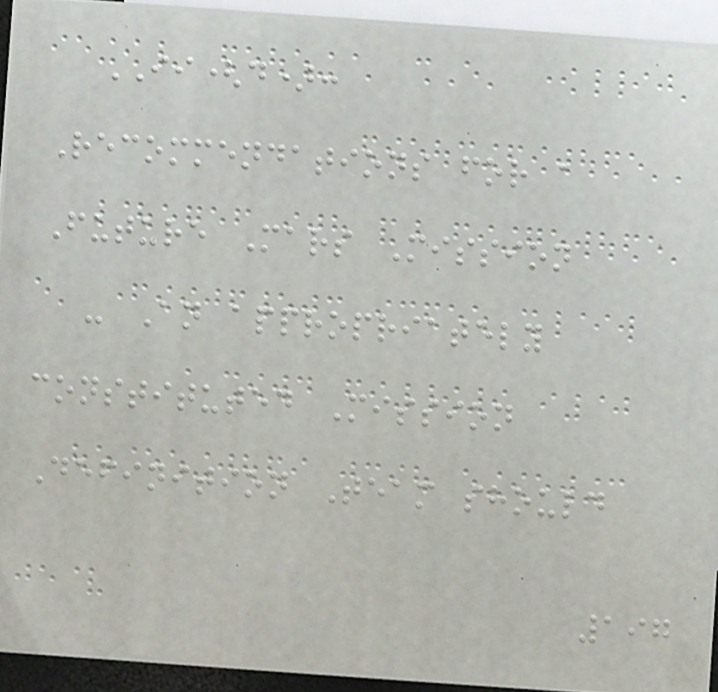II(d):
Recommendations for a
Future Mars Mission
- An appropriately
constituted Mission
Definition Team should
197
